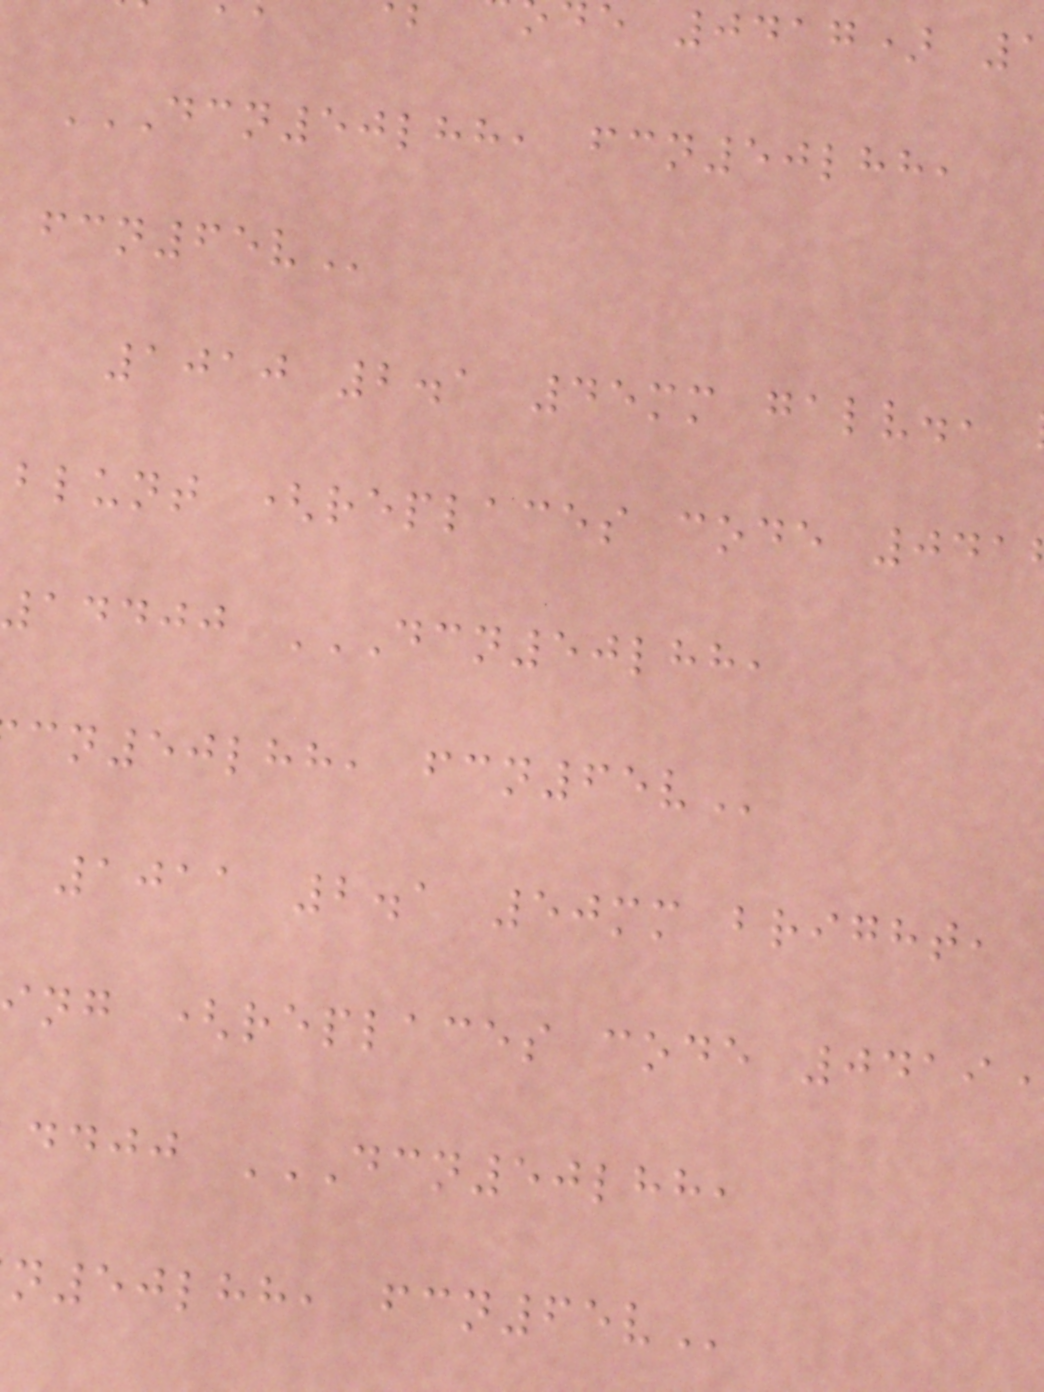e 0417)
DCN50LHH, FCN50LHH,
1010 2.1 45mm galv.,
blunt (replaces code 041
14400 DCN50LHH,
cn50lhh,
1011 2.1 50mm bright,
ng (replaces code 0419
n50lhh,
